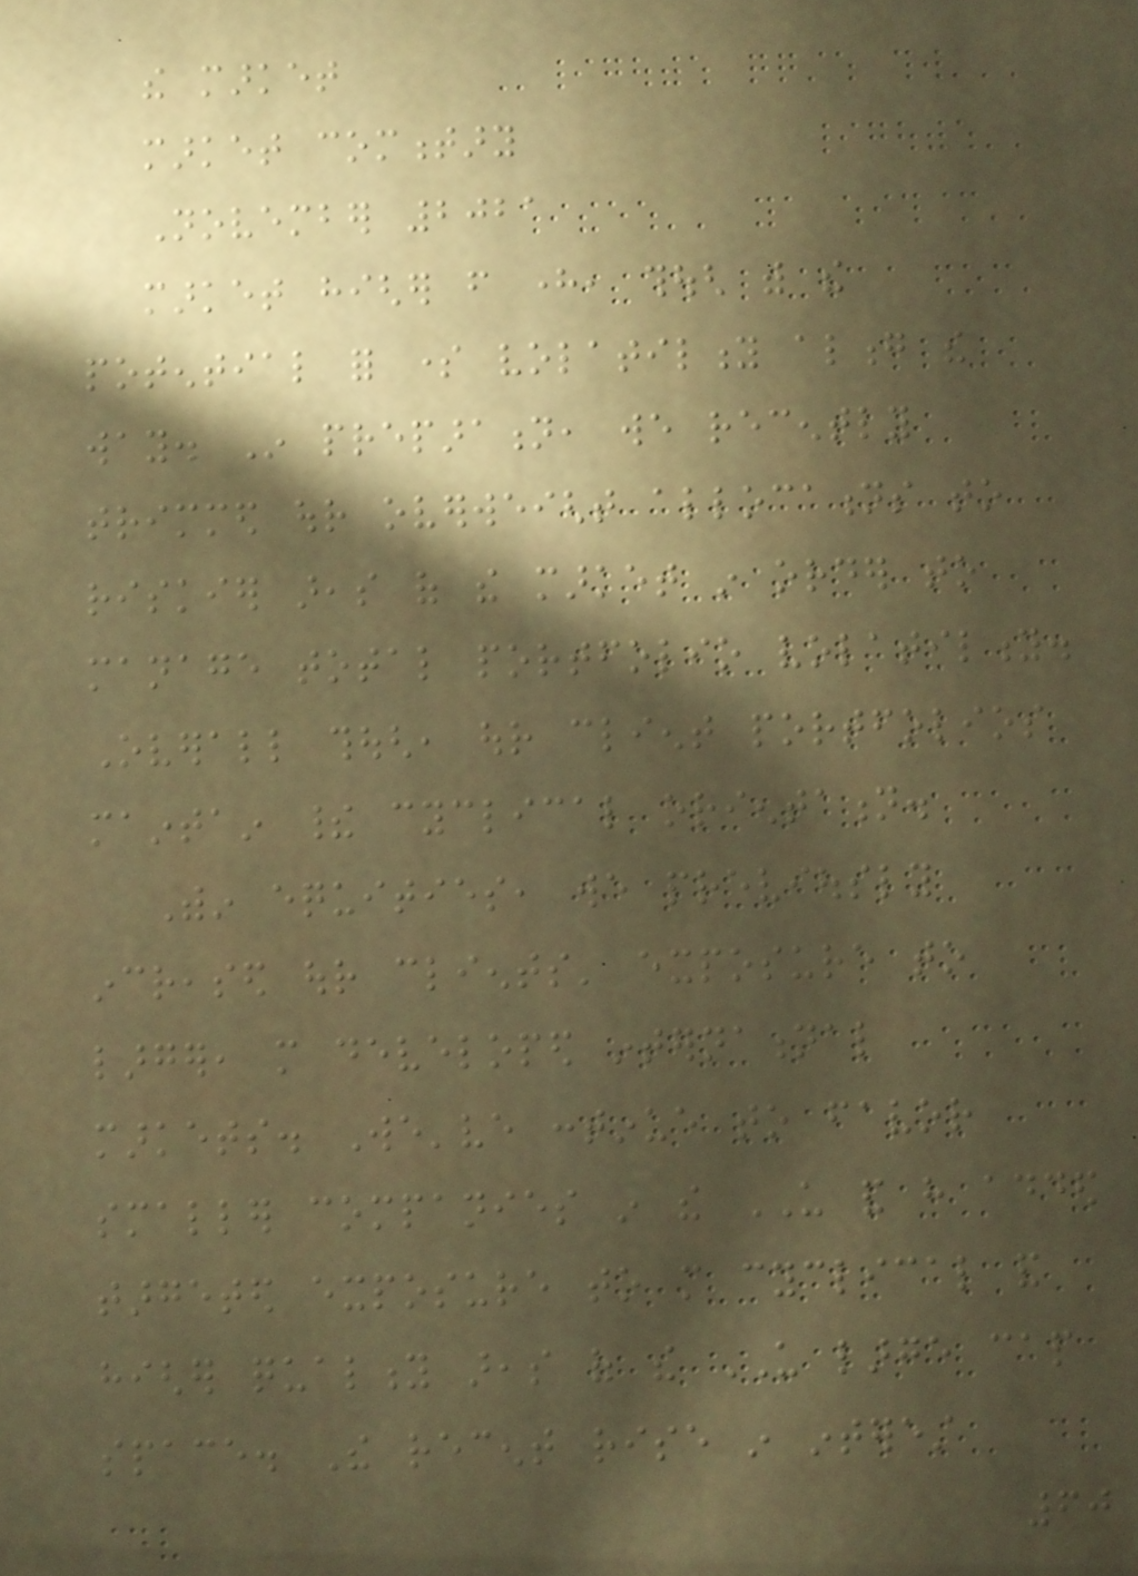the market
market commentary
November 2021
market higher from here, though with the
potential for some volatility along the
way. In preparation, we recently
trimmed our overweight allocations to
riskier areas of the market in order to
manage total portfolio volatility.
Overall though, our client portfolios
maintain their cyclical orientation.
Within equities, we previously
increased our clients' exposure to
larger, more developed international
markets. We've continue to favor
smaller companies in the US and have added
targeted exposure to more cyclical and
higher quality areas of the US large cap
space. The recent rise in interest
60
